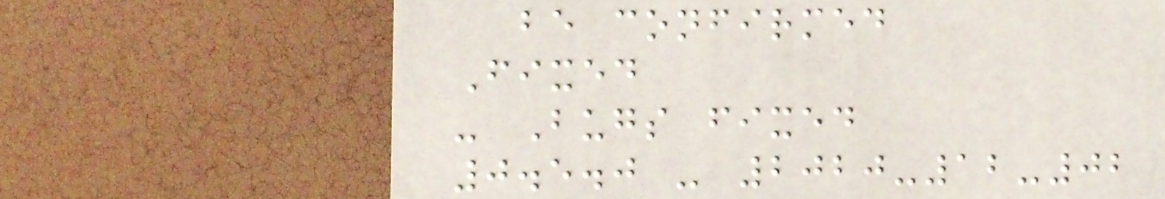be confirmed
Fixed
- Bugs fixed
0.5.0 - 2020-12-02
